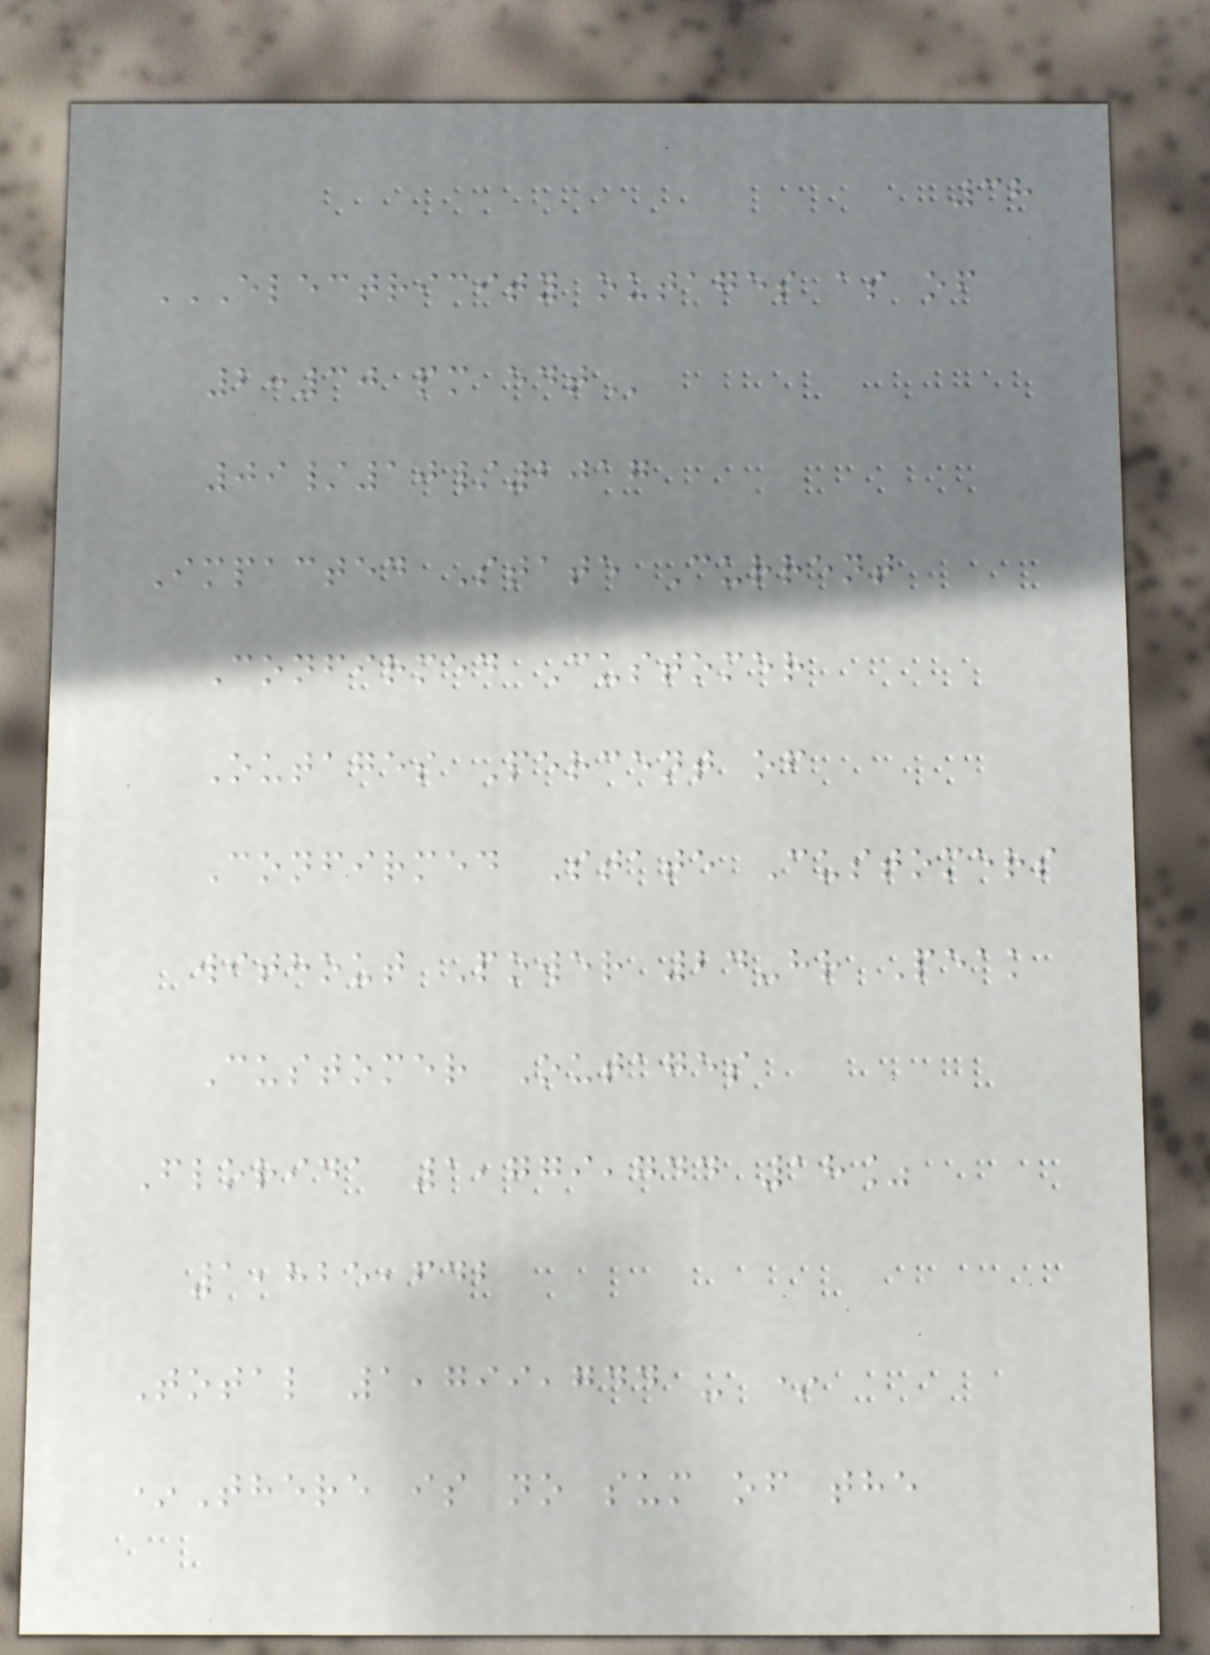38
ELECTRICITY OUTAGES AS OF
2:30 PM EDT
09/10/2017
Impacted State Current
Confirmed Customer
Outages Percent of
Confirmed State Customers
without Power 24-hr Peak
Customer Outages
Florida 1,779,744 18%
1,825,642
Total 1,799,744 - *
*There is no sum of the
